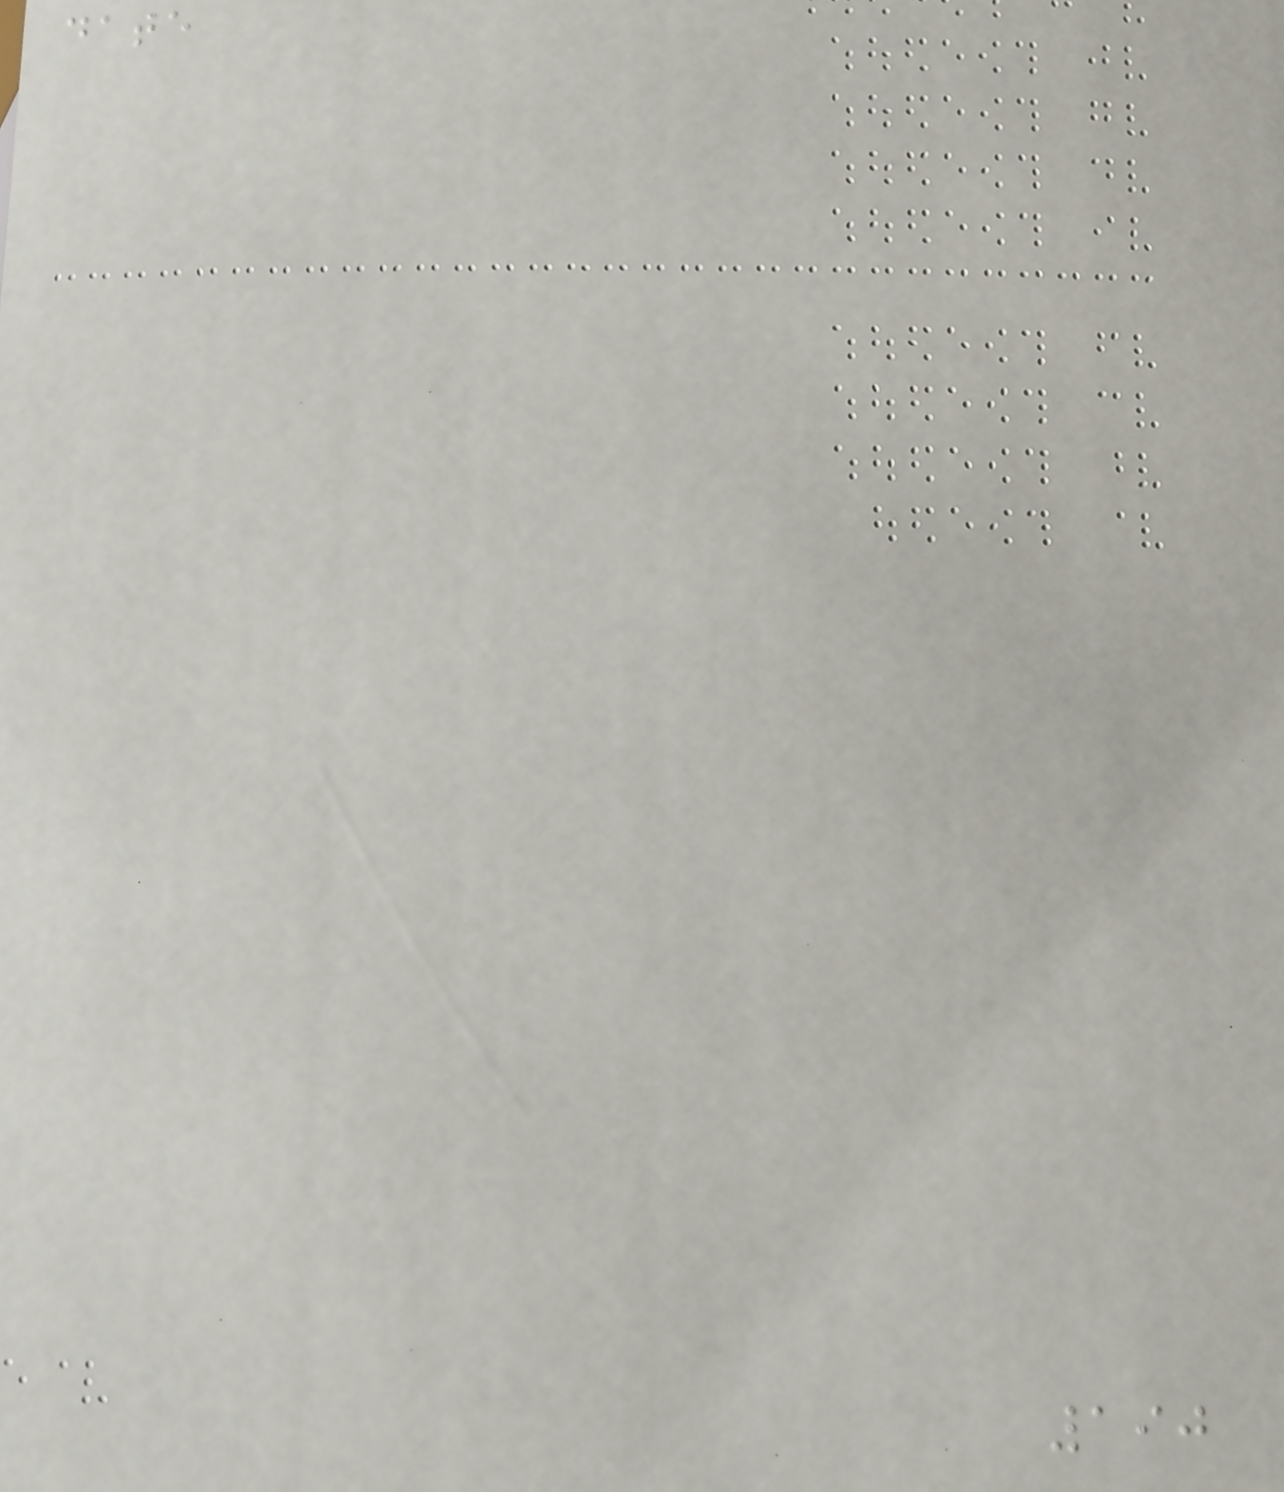date
190
